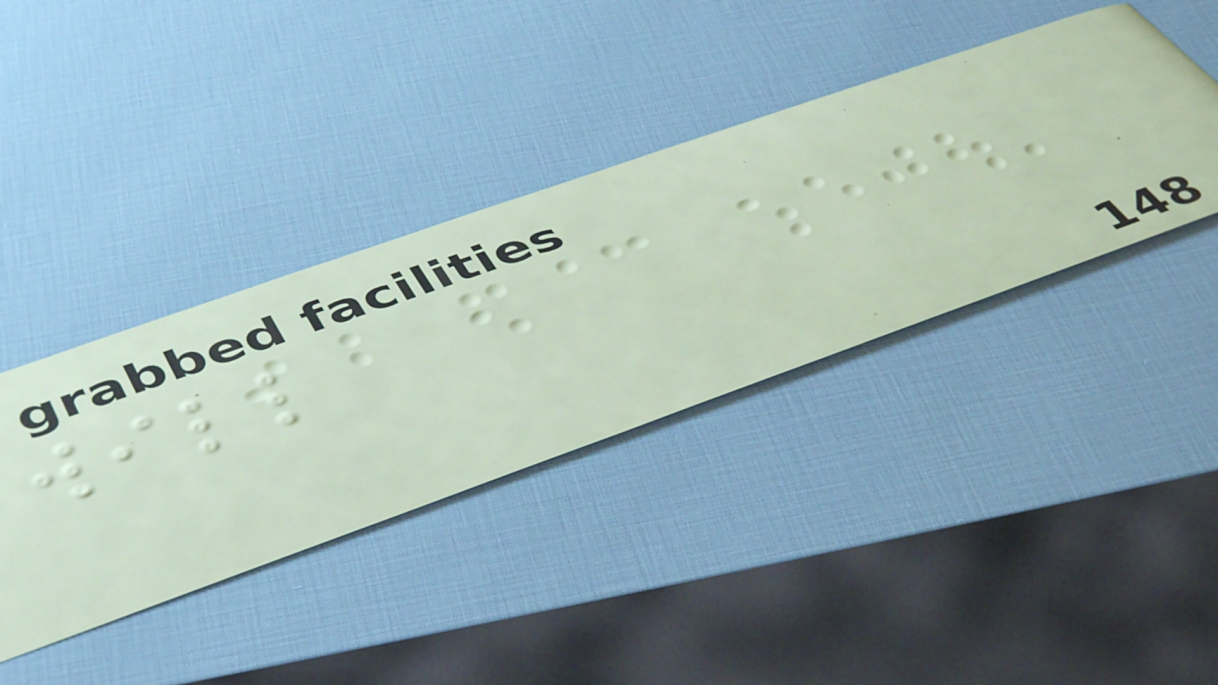will
